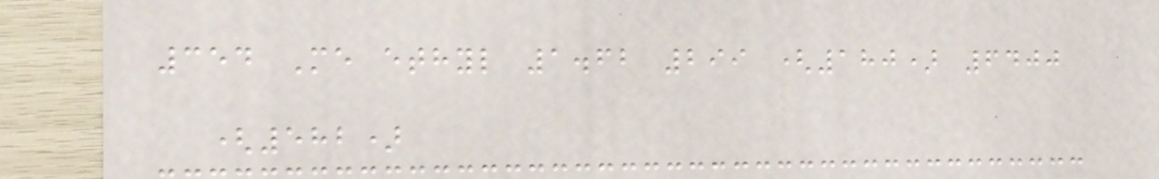354 Me ethyl 1.62 299 (180) 6400
(582)
